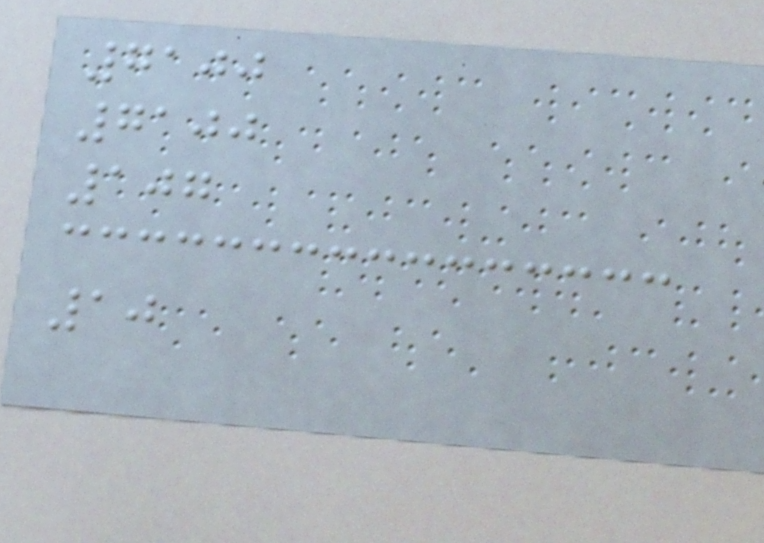7100
7100
107
10
